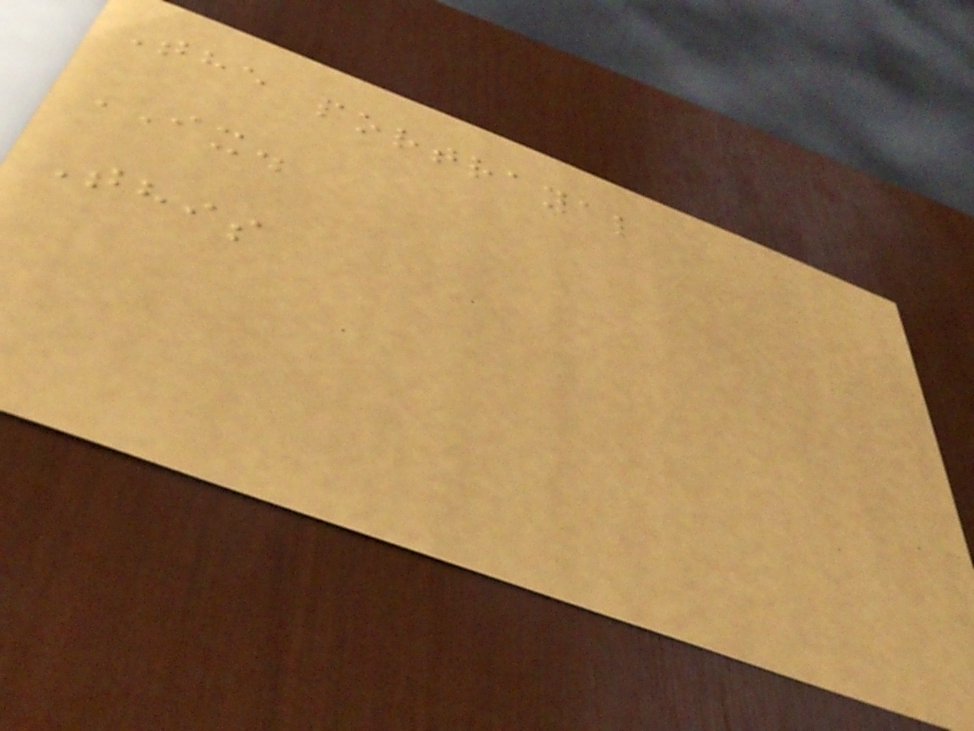The portrayal
IX.
This
